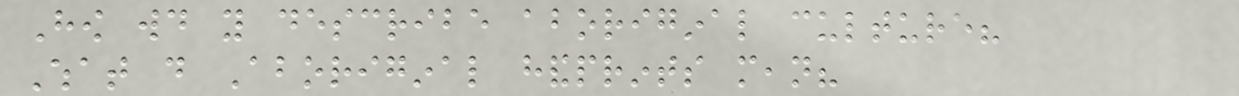How would you describe aboriginal culture?
What do Aboriginal handprints mean?
